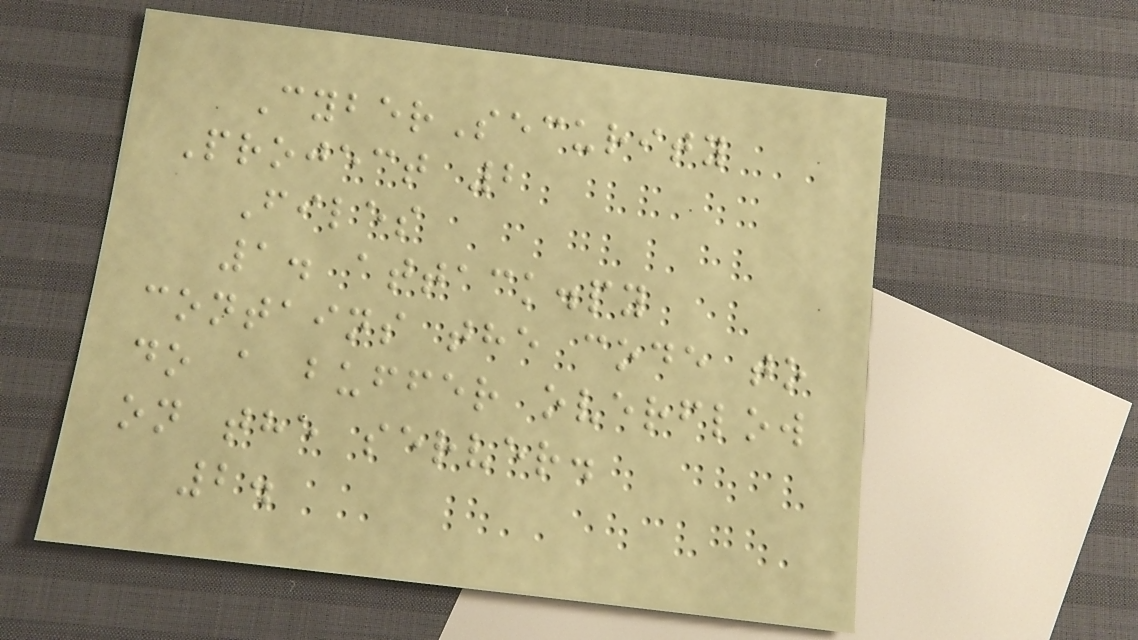CyberSecurity
Project 2
Files
1. attack.py
contains the code to
do a buffer overflow
on the server.
2.
